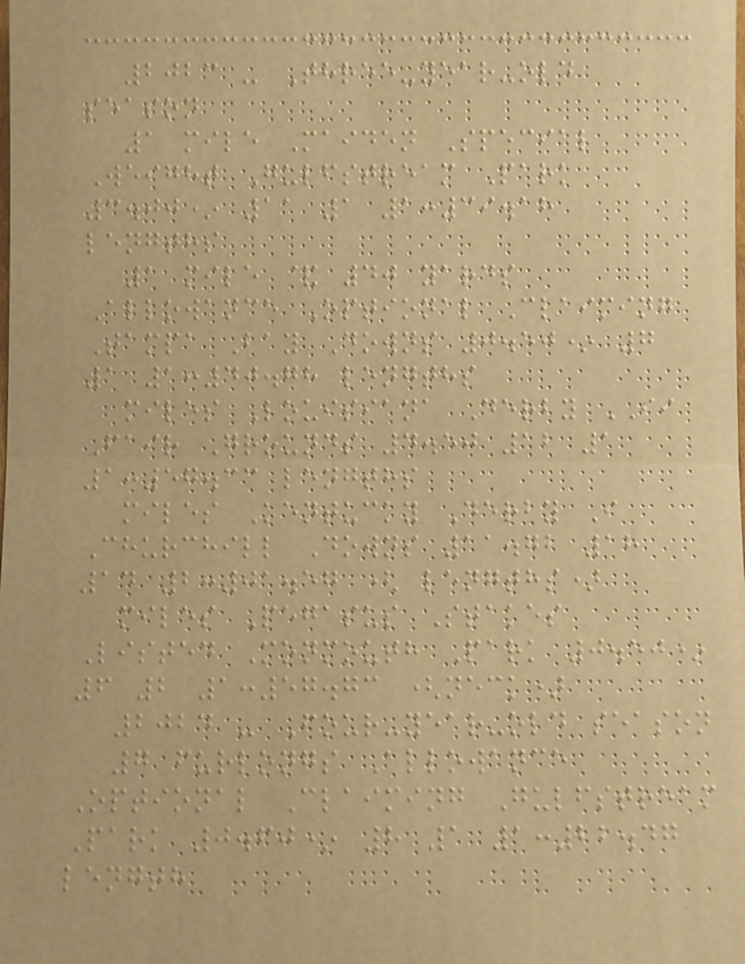2023 - Three-year-old
season
1 mile Maiden Special
Weight Gulfstream Park
3.00* 11 1 1:39.18
lengths
1 mile & 40 yards
Allowance Optional Claiming
Tampa Bay Downs 0.50* 7
1 1:40.78 lengths
miles Louisiana Derby II
Fair Grounds 4.50 12 1
1:57.33 lengths
miles Kentucky Derby I
Churchill Downs 11.72 18
14 2:01.57 ( lengths)
miles Pegasus Stakes
Listed Monmouth Park 0.50*
6 2 1:57.73 (neck)
2024 - Four-year-old season
7 furlongs Allowance
Optional Claiming Gulfstream
Park 0.60* 8 1 1:22.47
length
